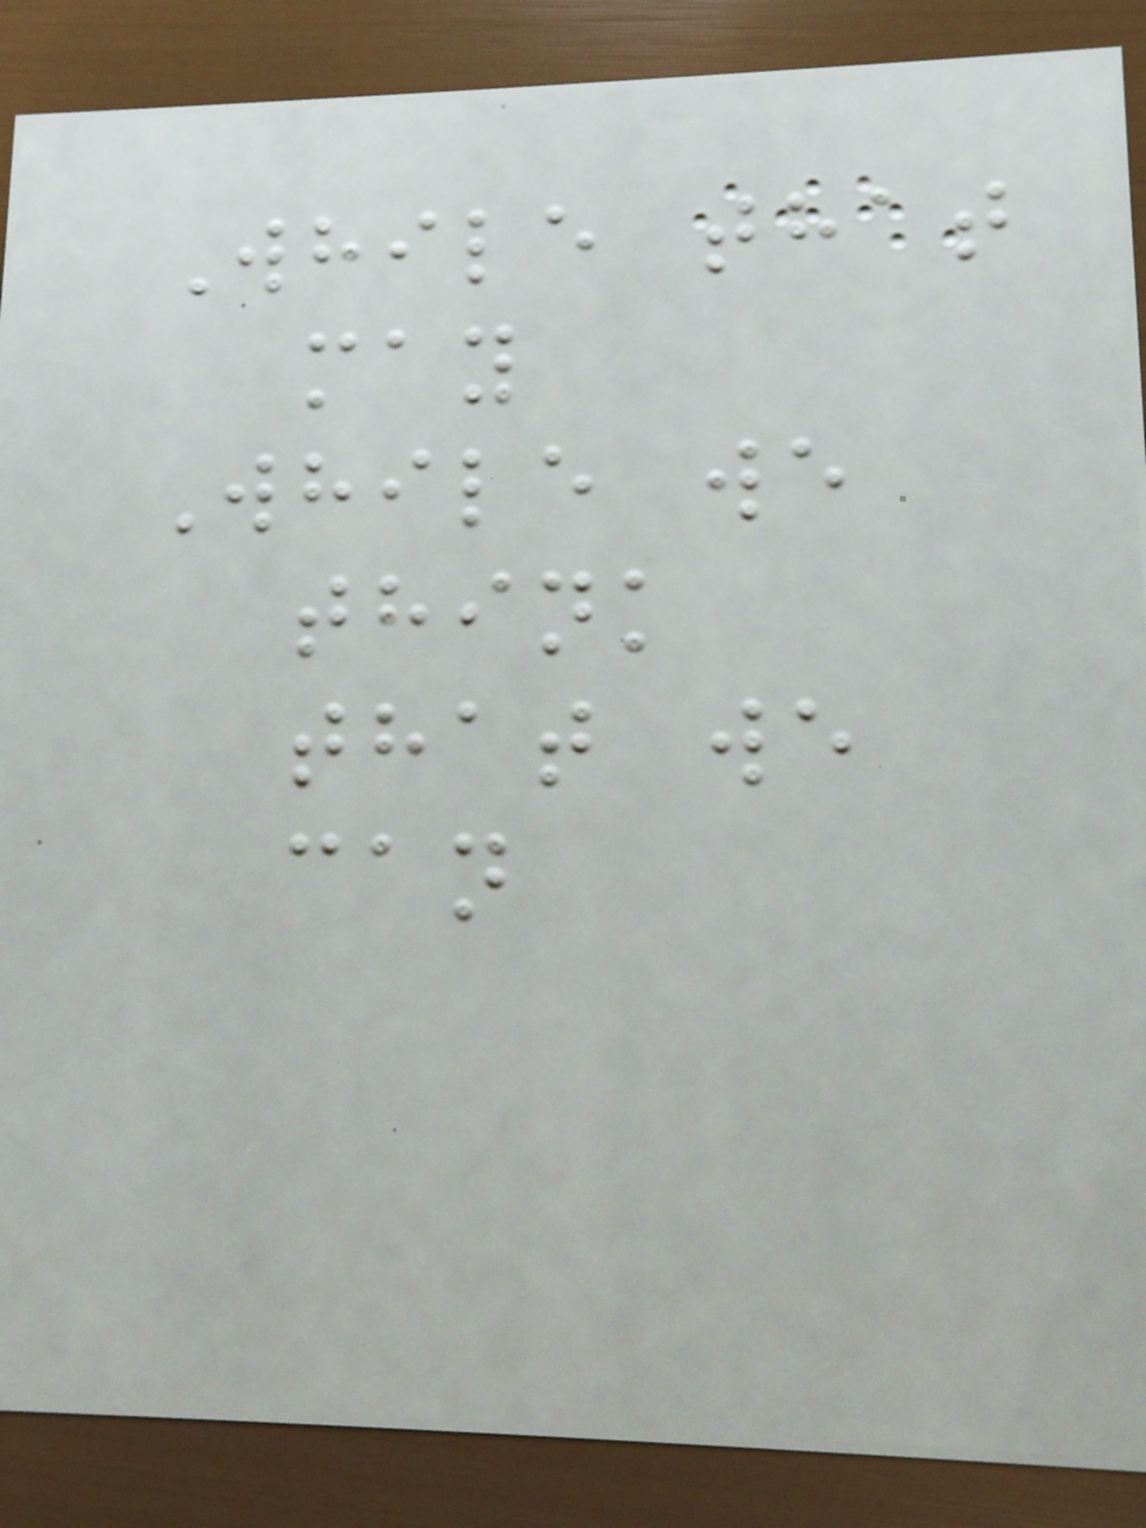While that
may
While we
think
that we
can
